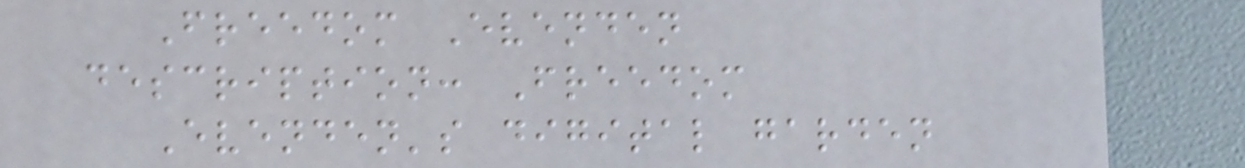Freedom Evenden
description: Freedom
Evenden's digital garden
